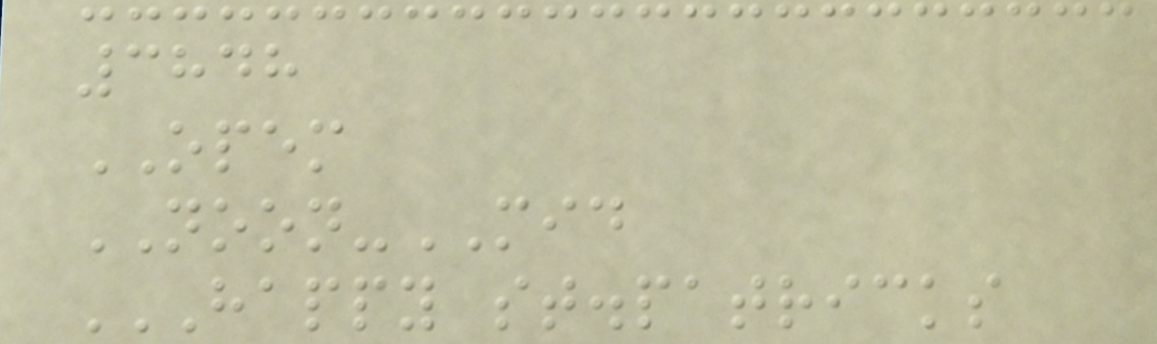3848
OPEM
NOON-MID
HAPPY ST.PATRICKS
